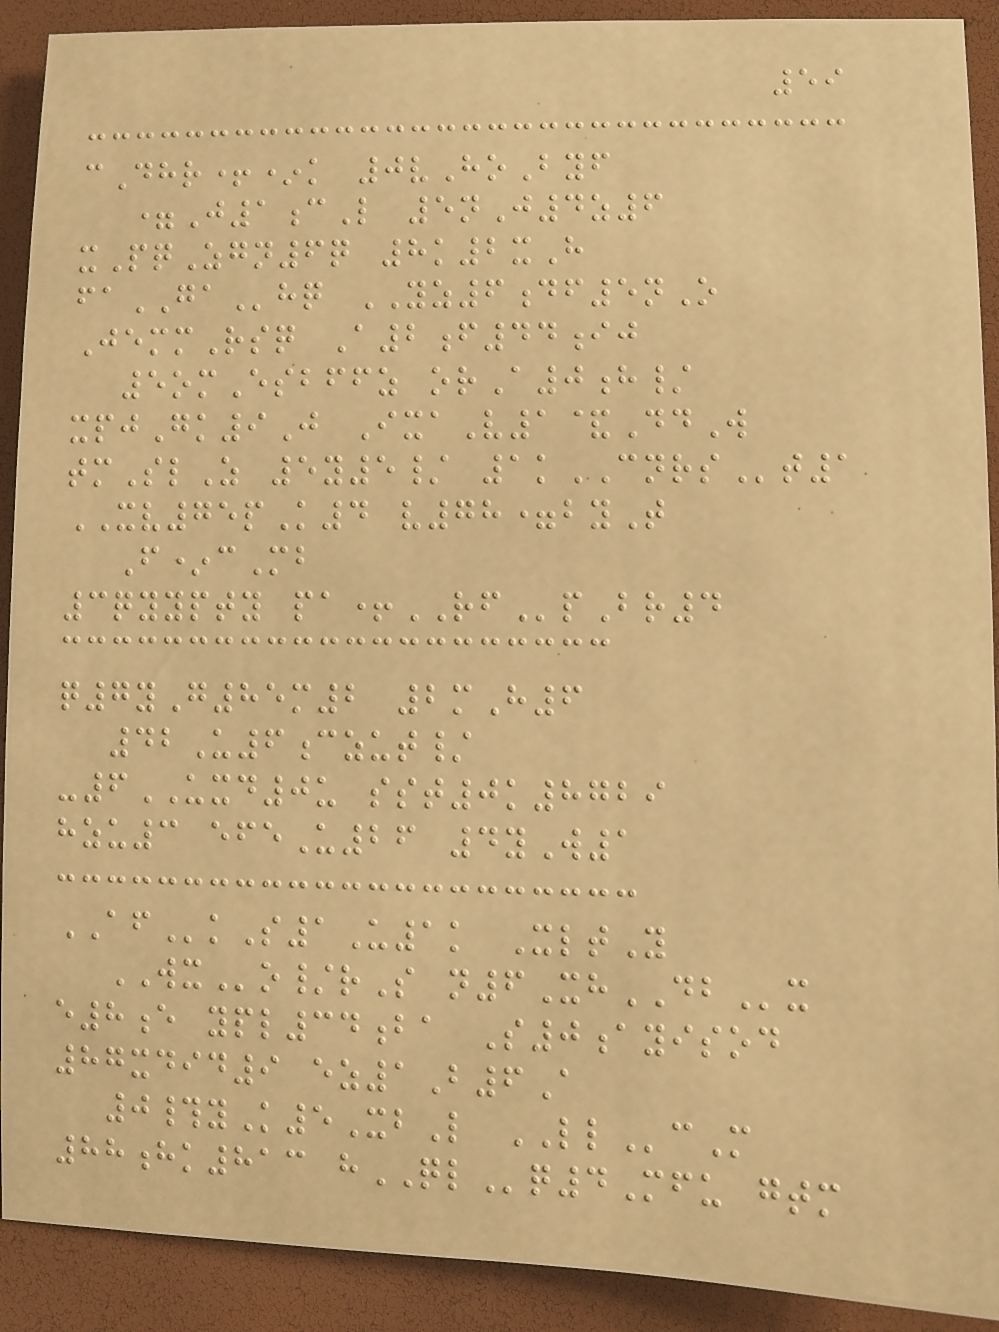59
cDhr+*k 0vHoByf
=J1cL 5nJ4z6
xPqZgn6q 8k2xH
faGAhq YZ6df5nO
JemmRsq A2f44ij
5omEsbffz orA0h/
xpjGk9J IxaV1&DdW
tmSlZ 5y5/ 1kCNRSt1
XV75pK4 v78=byT
F*cMb
3qyypty pa+RFpBr4
q7yG85m2 2mH6
42U6czut/
-6UXD0u sst0k8729
hzu3 efeU26 4yW1
AFkS1U1k XltY
WXo/rS n6XhDBx
e8e ypl34ba S0ayisod
87xdid9 ez1B6A
0#yK5XbL LLcM
88hk813 hQLq4Mfu gtm
